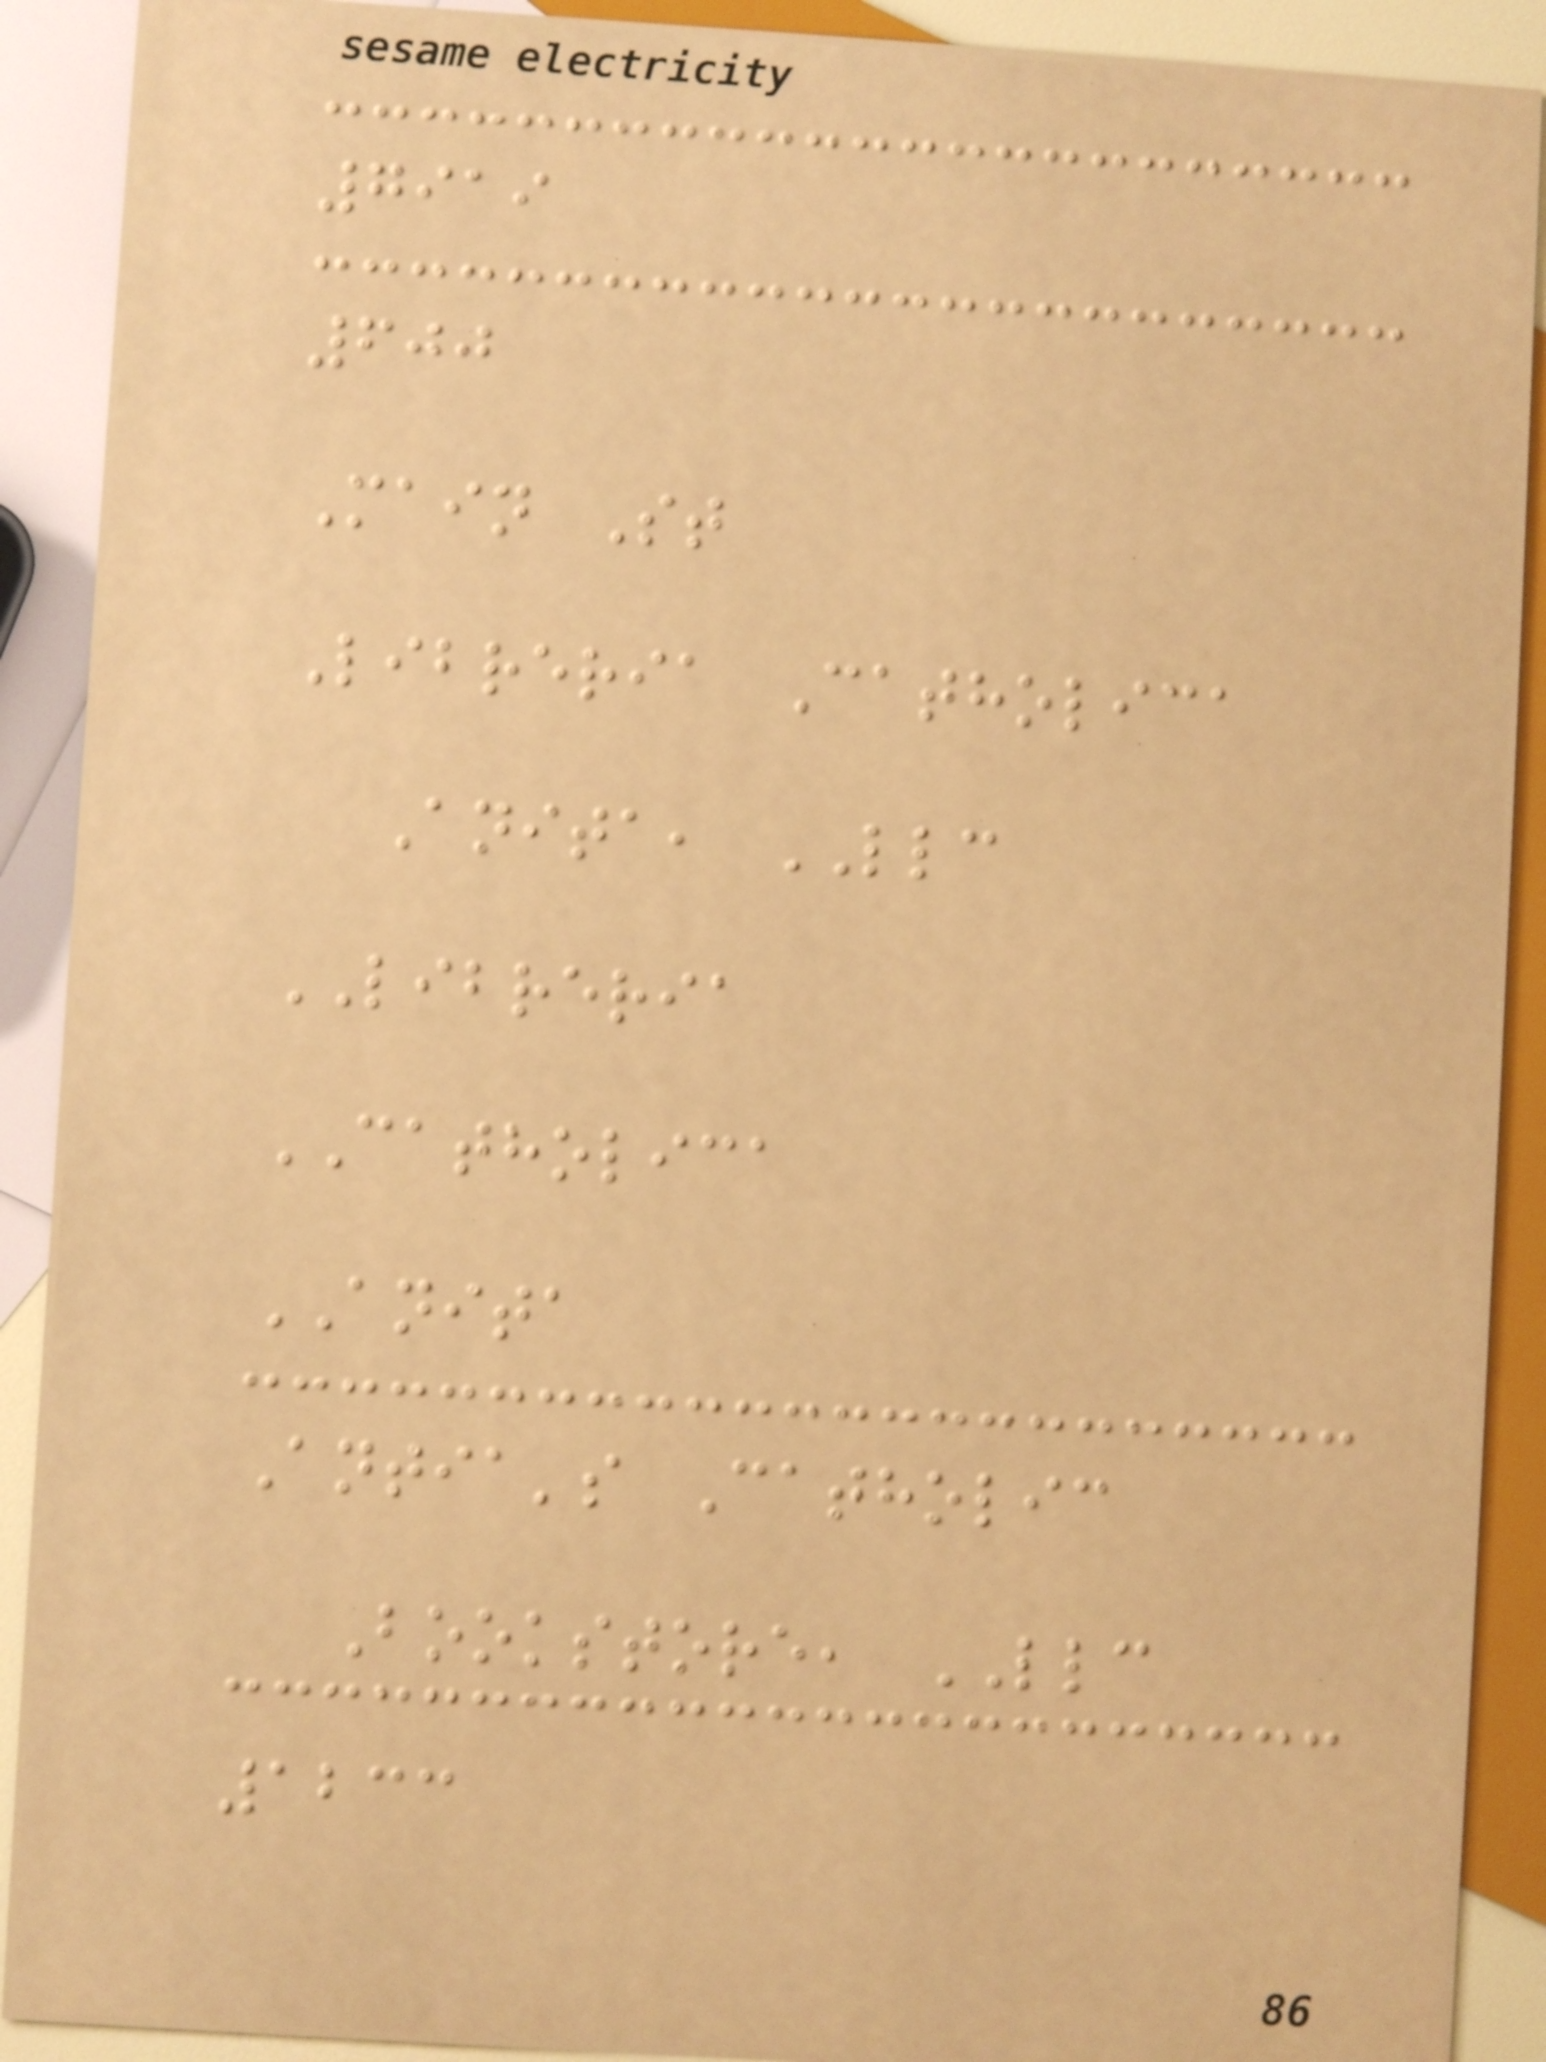7919
600
Main St
Libreria Catholica
Anita, LLC
LIBRERIA
CATHOLICA
ANITA
Antia's Catholic
Bookstore, LLC
1233
